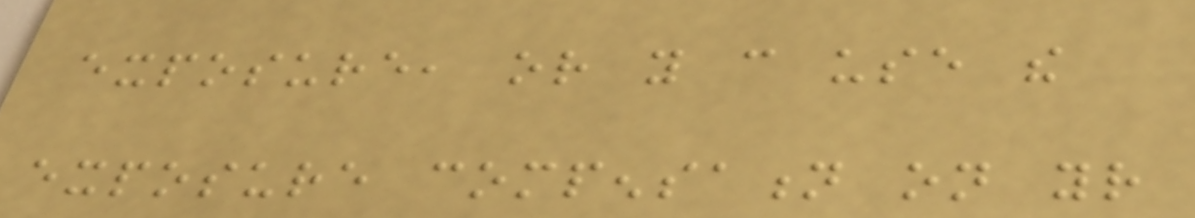exposure, or you can use the
exposure compensation on your
